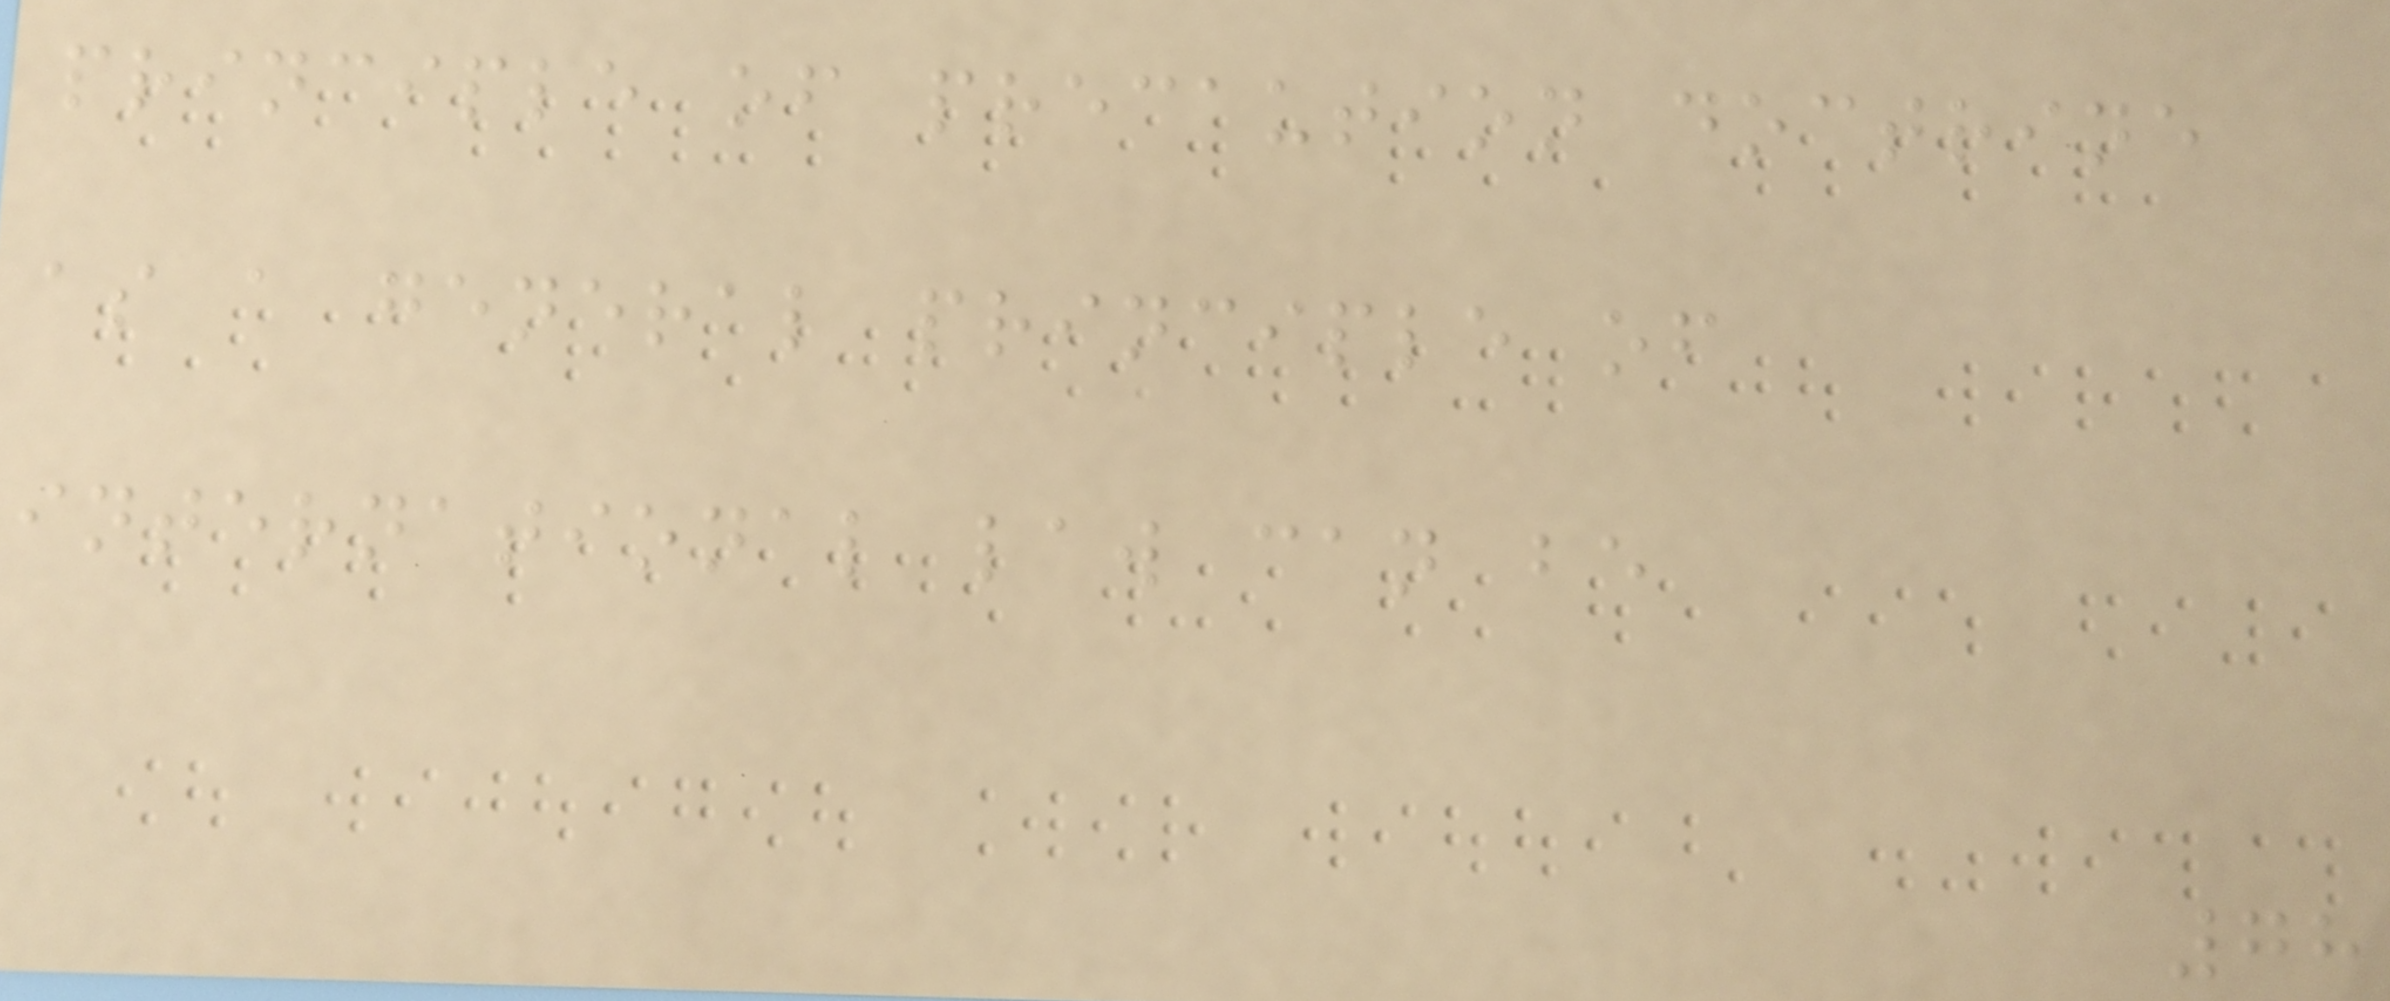principle of precaution doctrine
as a general principle of
international law can be
78
